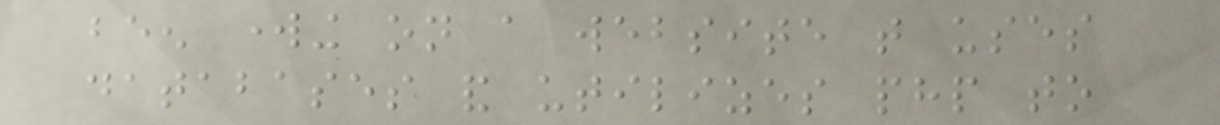been working on a website that uses
databases and utilizes php to
